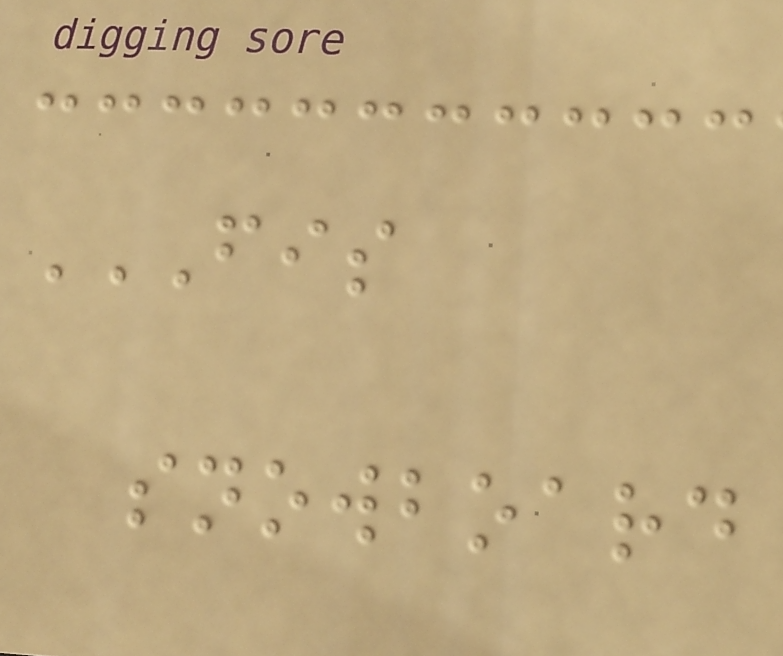FIS
SNOWBOARD
